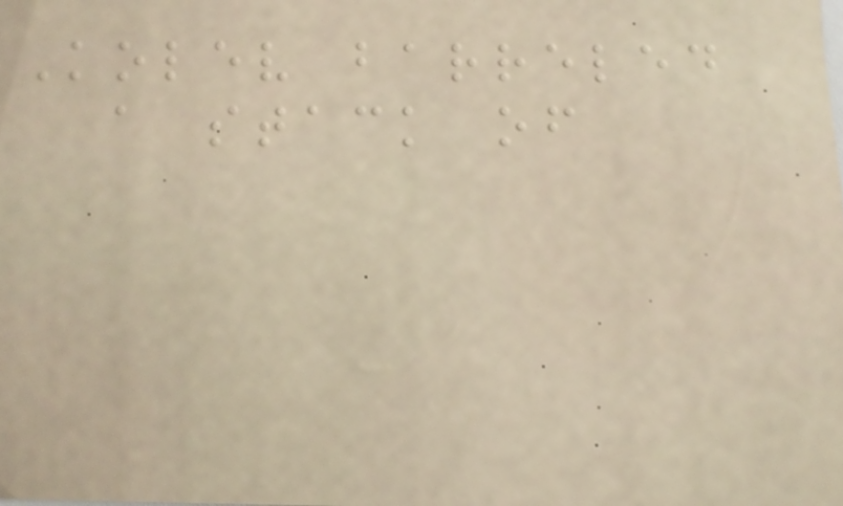Kolev barreled
a stack of
